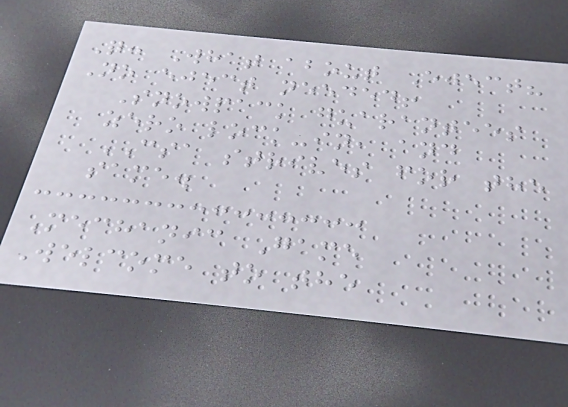Q: What about Eject?
No eject needed!
Snowpack guarantees
zero lock-in, and
CSA strives for the
same.
Mechanic Game
Welcome to the
